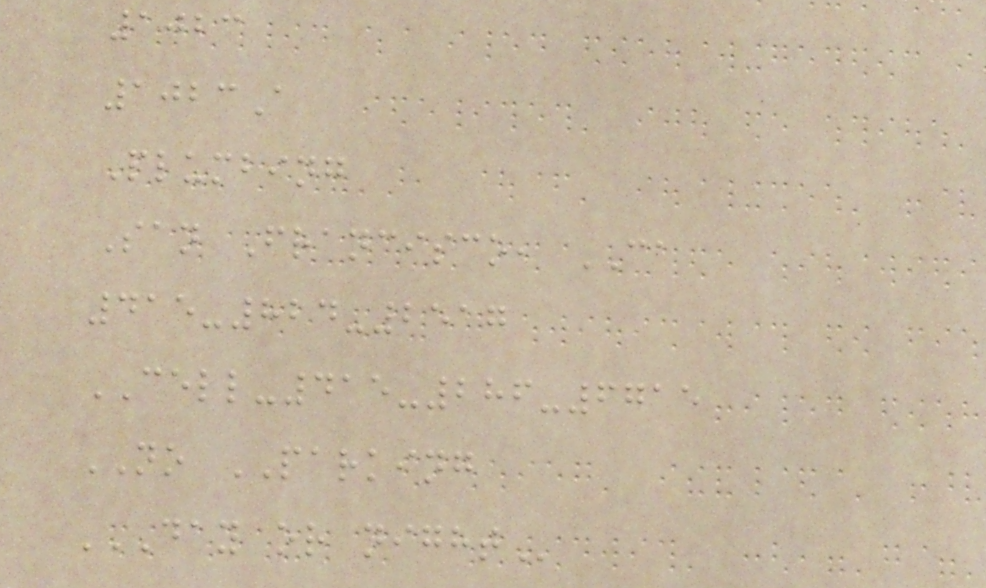1023
1023A
Plumbing
San Francisco, CA
415-824-2517
CELL-415-286-6715
NO PARKING
DAY OR NIGHT
